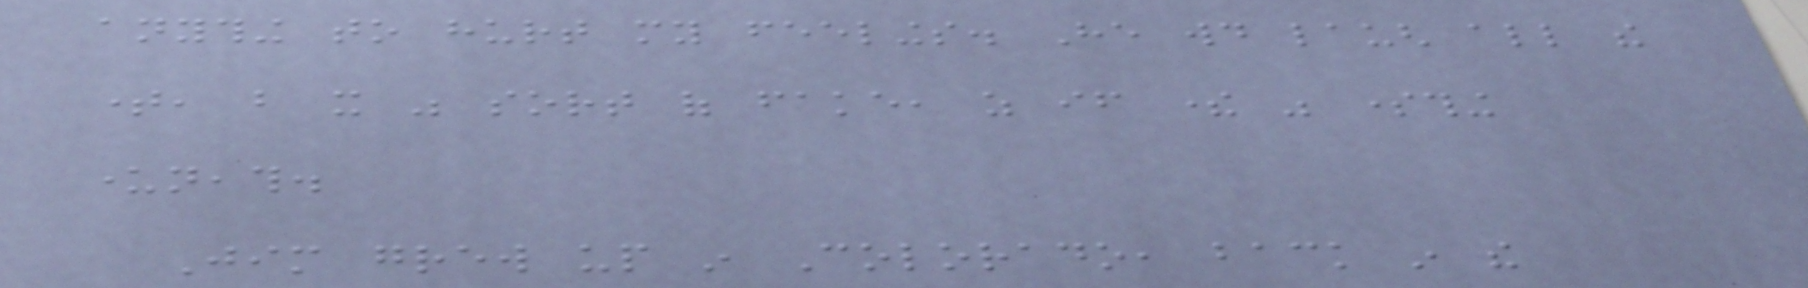anything to hurt my feelings. He would laugh all the
time, but it was sort of fake, as if there was something
underneath.
Jim grew up in Colorado, back in the
